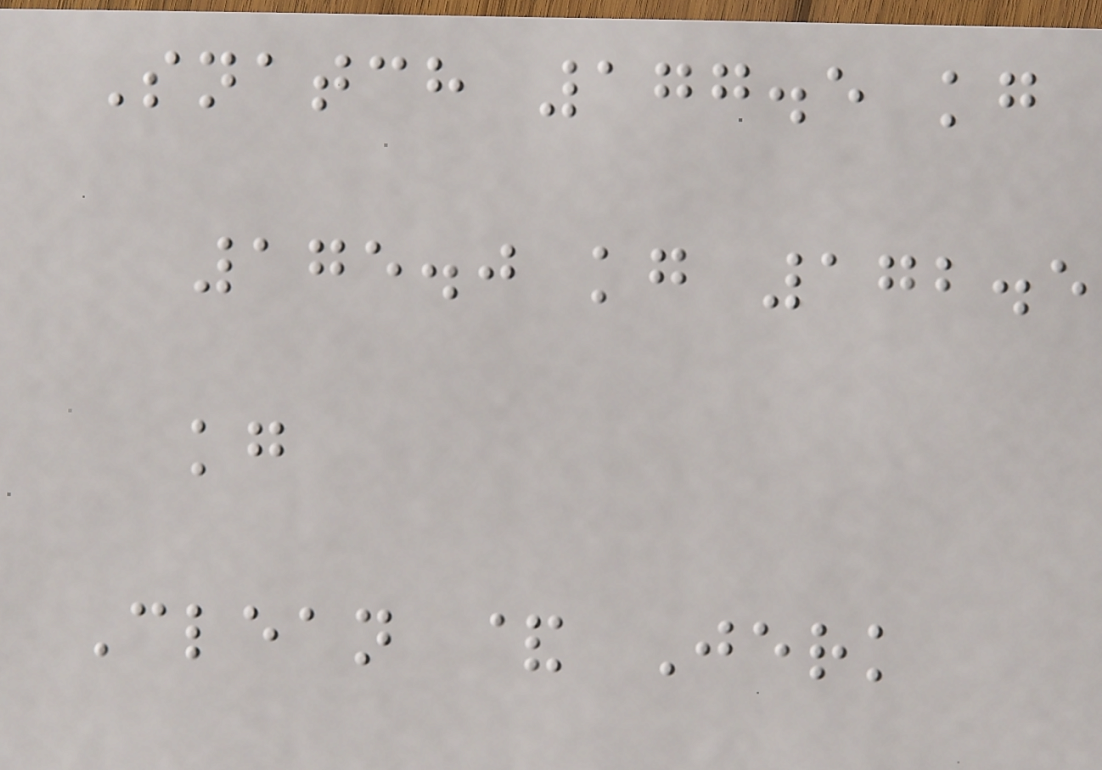Snatch 177.5 kg
175.0 kg 172.5
kg
Clean & Jerk
